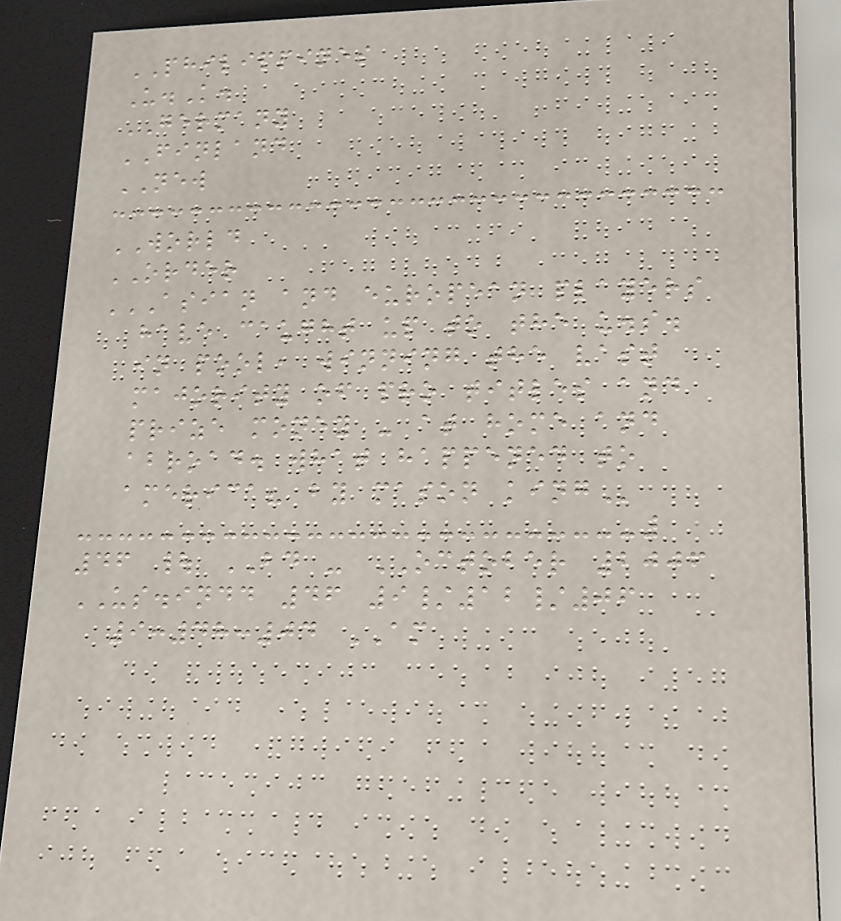PHILIPPINES
U.K.
GERMANY
FINLAND
NEW
WORLD
ORDER
ASIAN AND EUROPEAN PLAYERS
HAVE CAUGHT UP TO THE U.S.
IN POOL, WINNING THE VAST
MAJORITY OF PRO TITLES AND
PRIZE MONEY - AT HOME AND
ABROAD. WHAT HAPPENED TO
AMERICA? BY MASON KING
46 | BD - OCTOBER 2006
US.indd 46 9/12/06
9:48:04 AM
